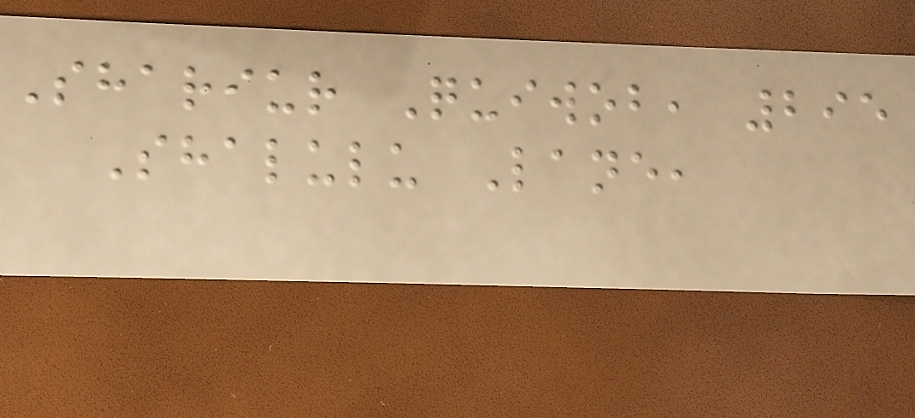Shariur Quiwob, 295
Shalulu Lane,
